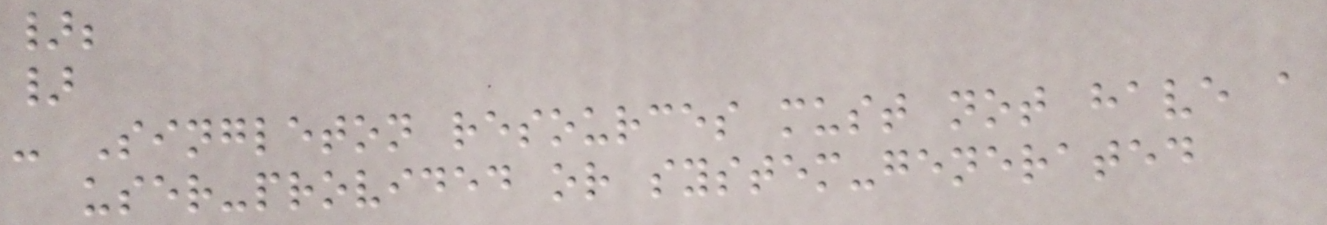};
}
- Singleton resources must not have a
user-provided or system-generated
